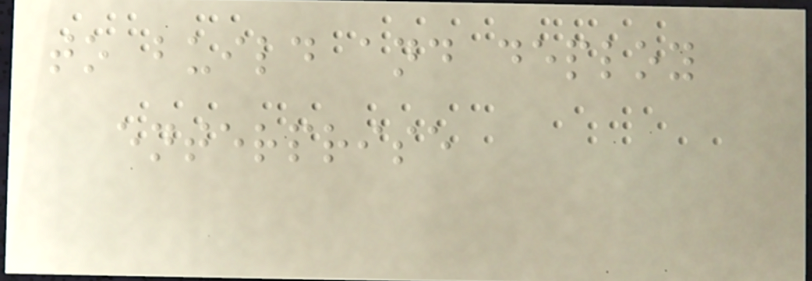to build and deploy
enterprise
